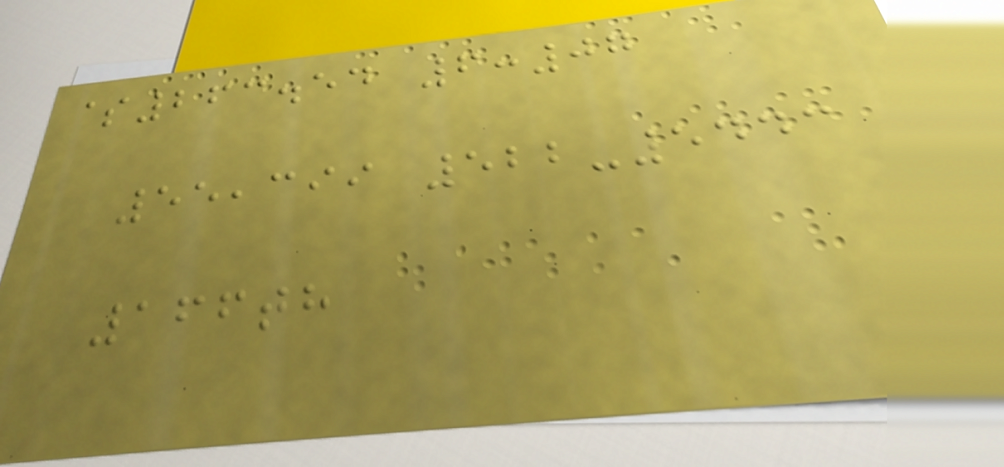$263.54 6:07
55,399 522-5443
166th
